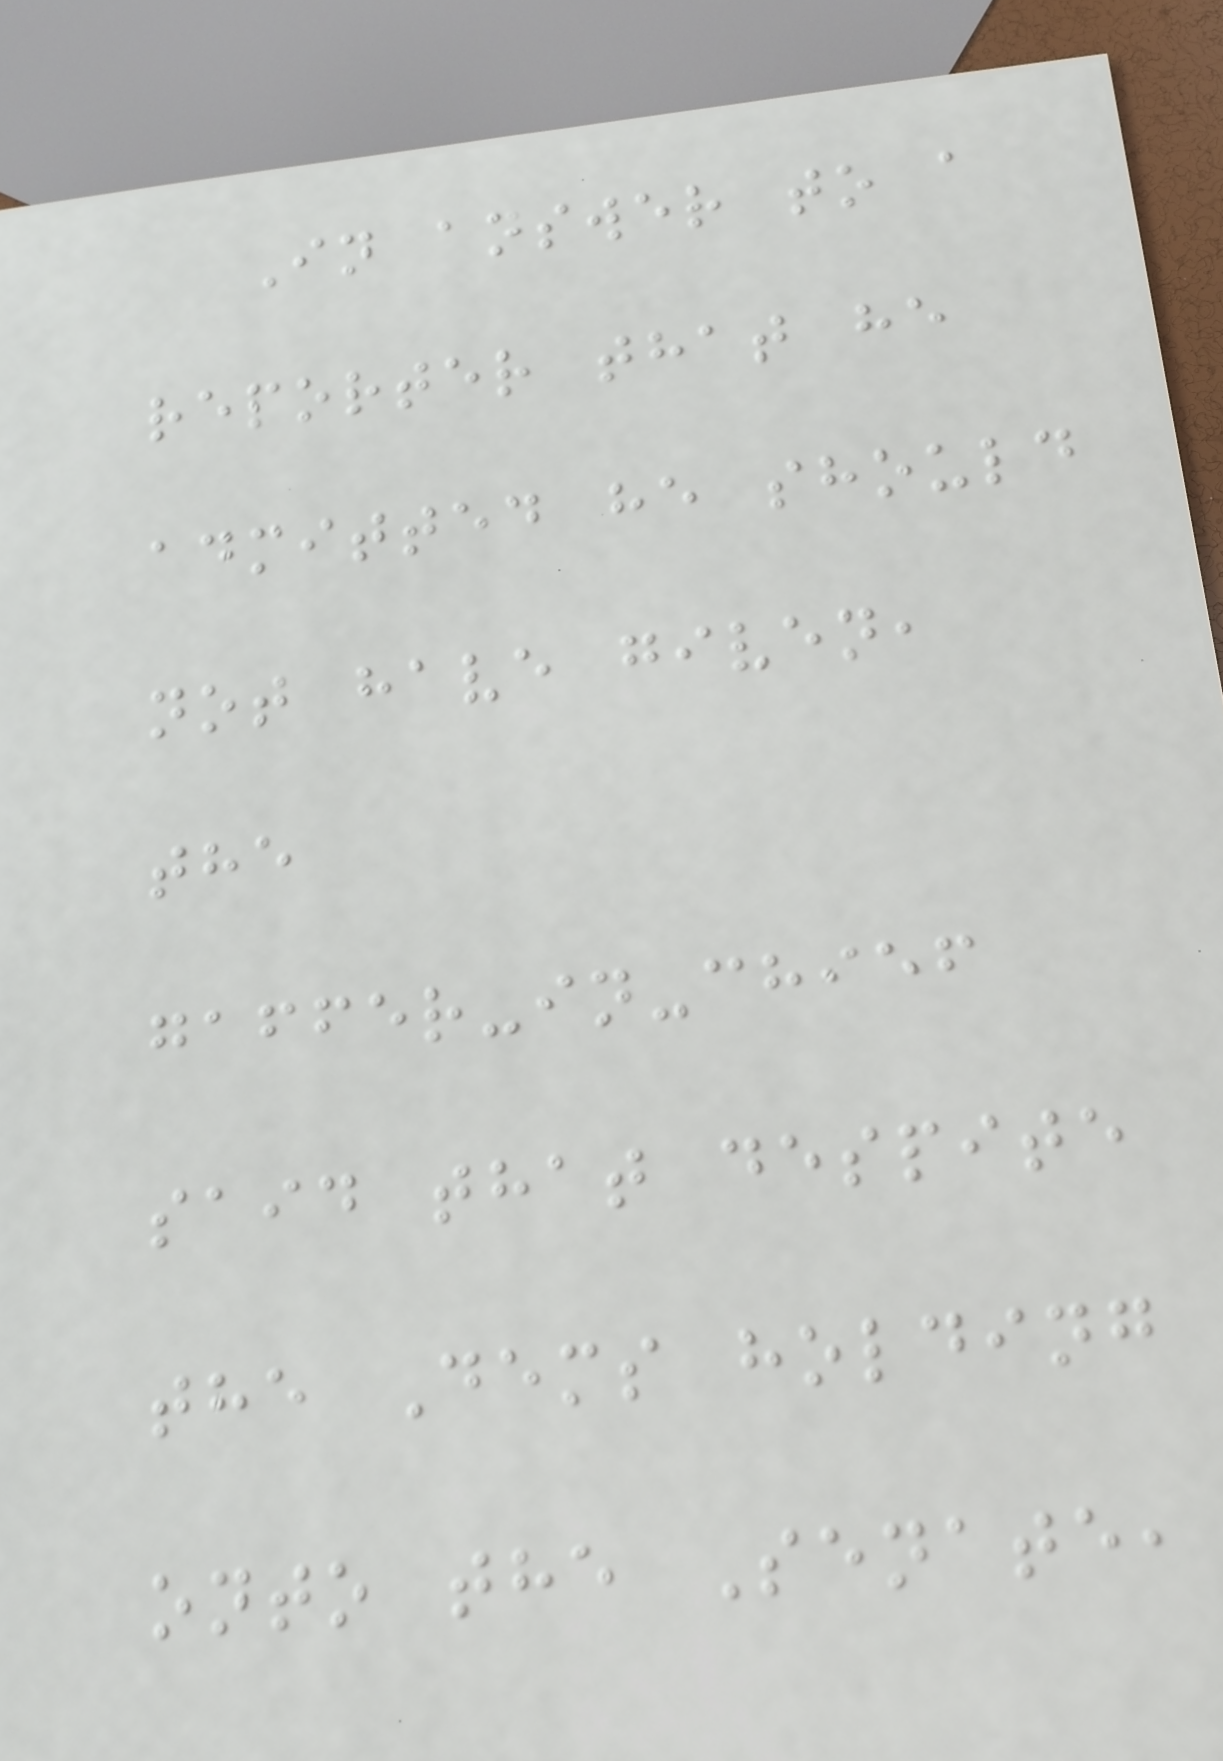In answer to a
reporter that he
admitted he should
not have given,
the
gaffer-in-chief
said that despite
the Dems holding
onto the Senate,
